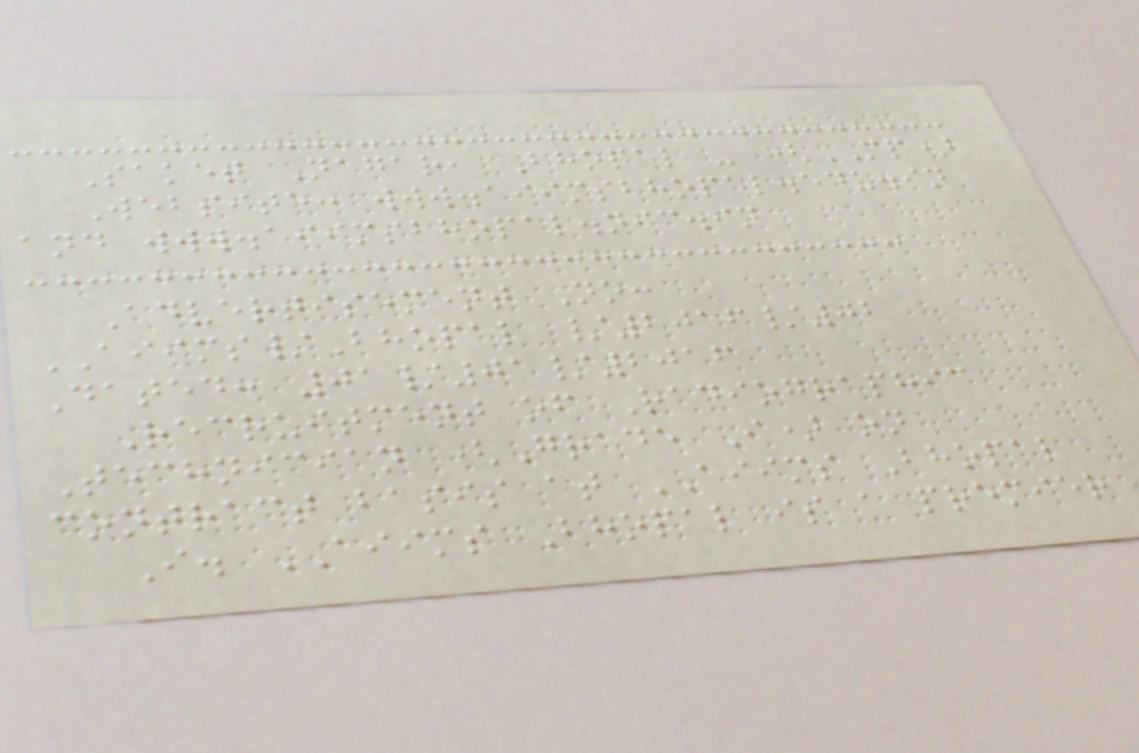Saket Nagar, Bhopal - (MP)
Website: www.aiimsbhopal.edu.in
and www.aiimsbhopal.nic.in
Advertisement No:
AIIMS/Bhopal /2016/02
Dated: 01/01/2016
Recruitment of Radiographic
Technician (Grade I) on
contract basis at AIIMS Bhopal
I. AIIMS Bhopal is a premier
